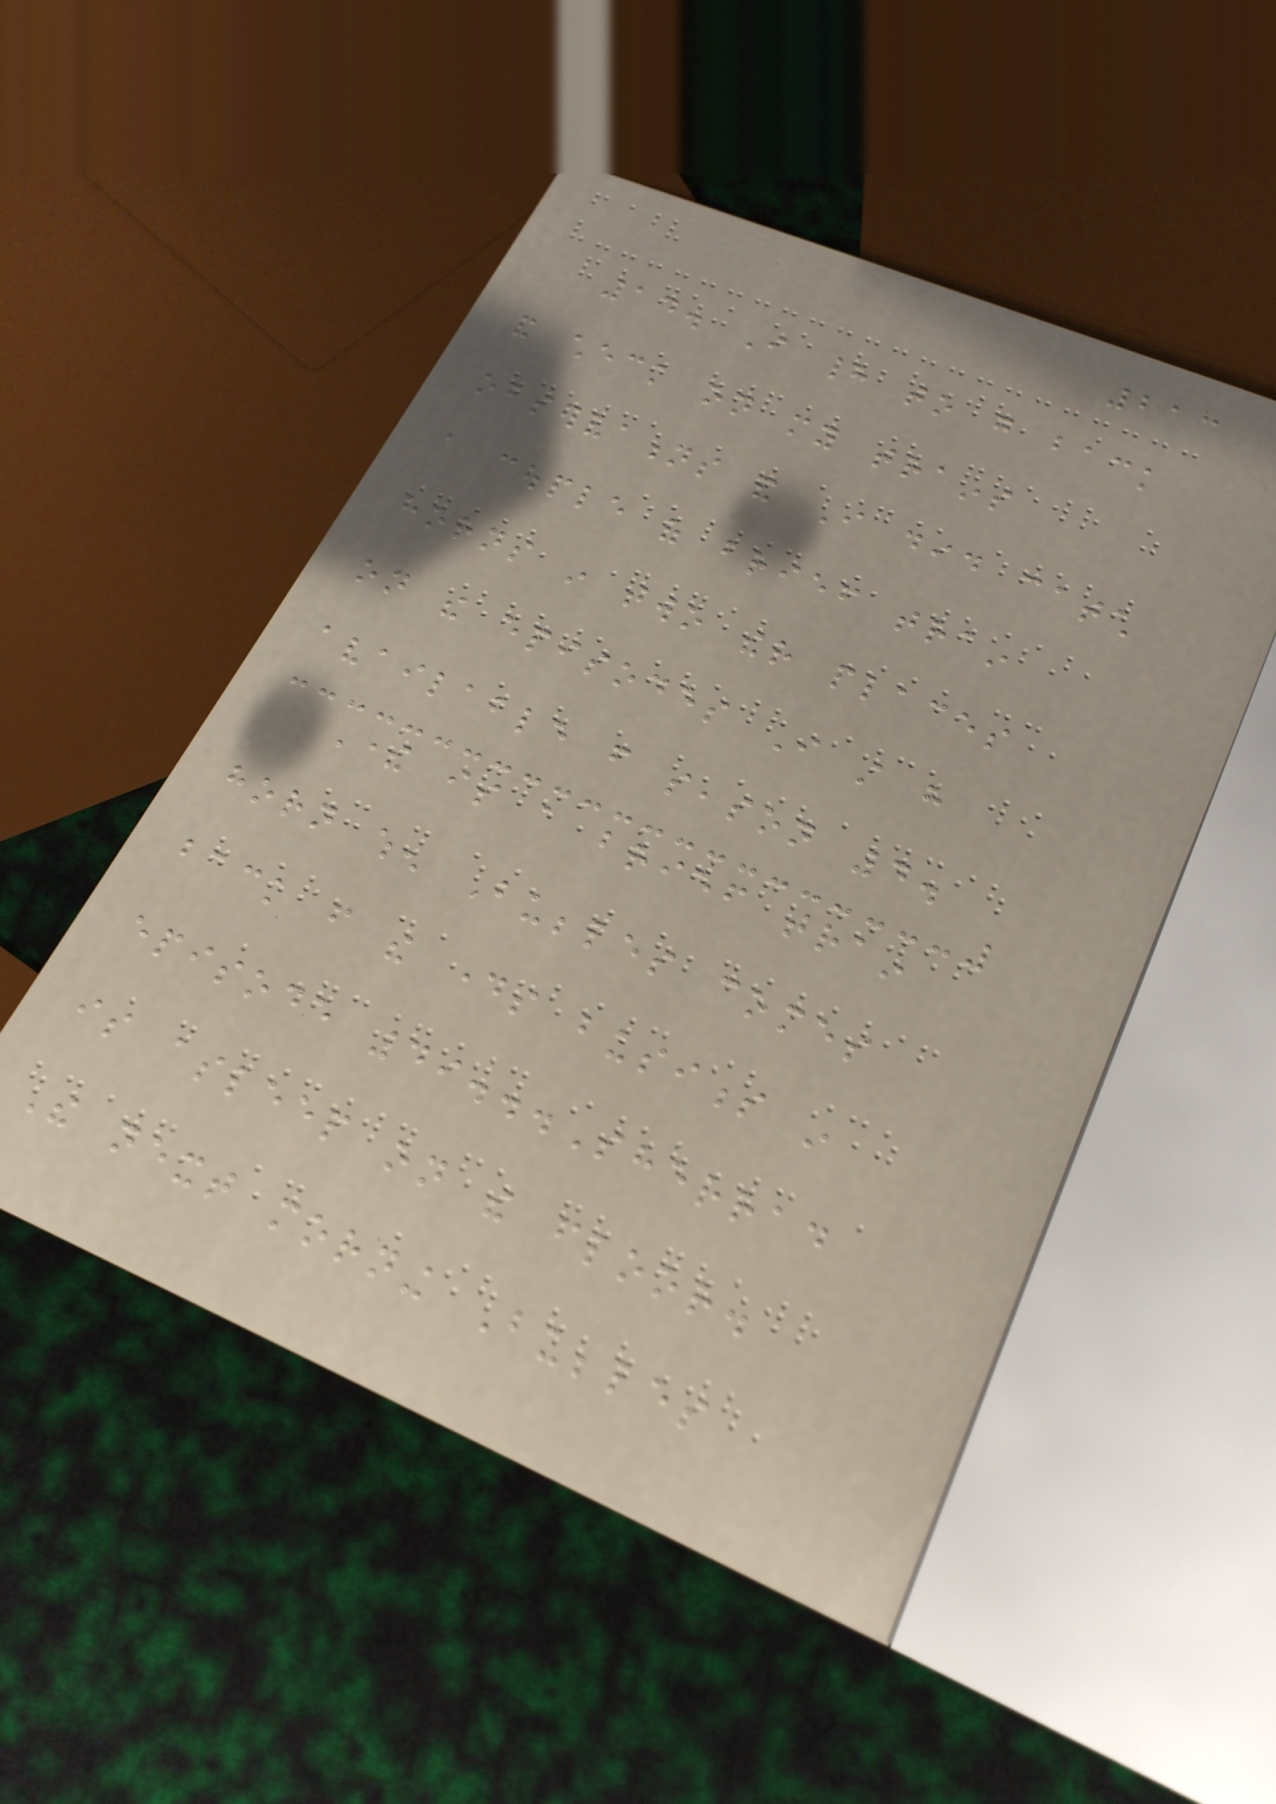213
14. I had to go back
and check on my trains
observations and I did catch
a couple of brief train
horns in two ther places
on the episodes I still have
available from season 4.
There is a brief train
horn when Bubbles comes
back from the days business in
episode 49...Sherrad
is asleep on the floor.
The next morning Bubbles
